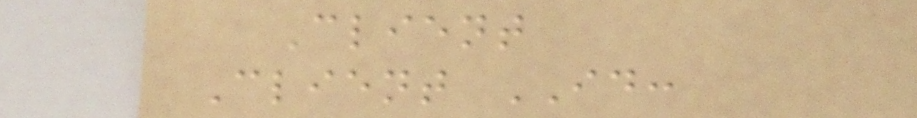Client
Client ID:
